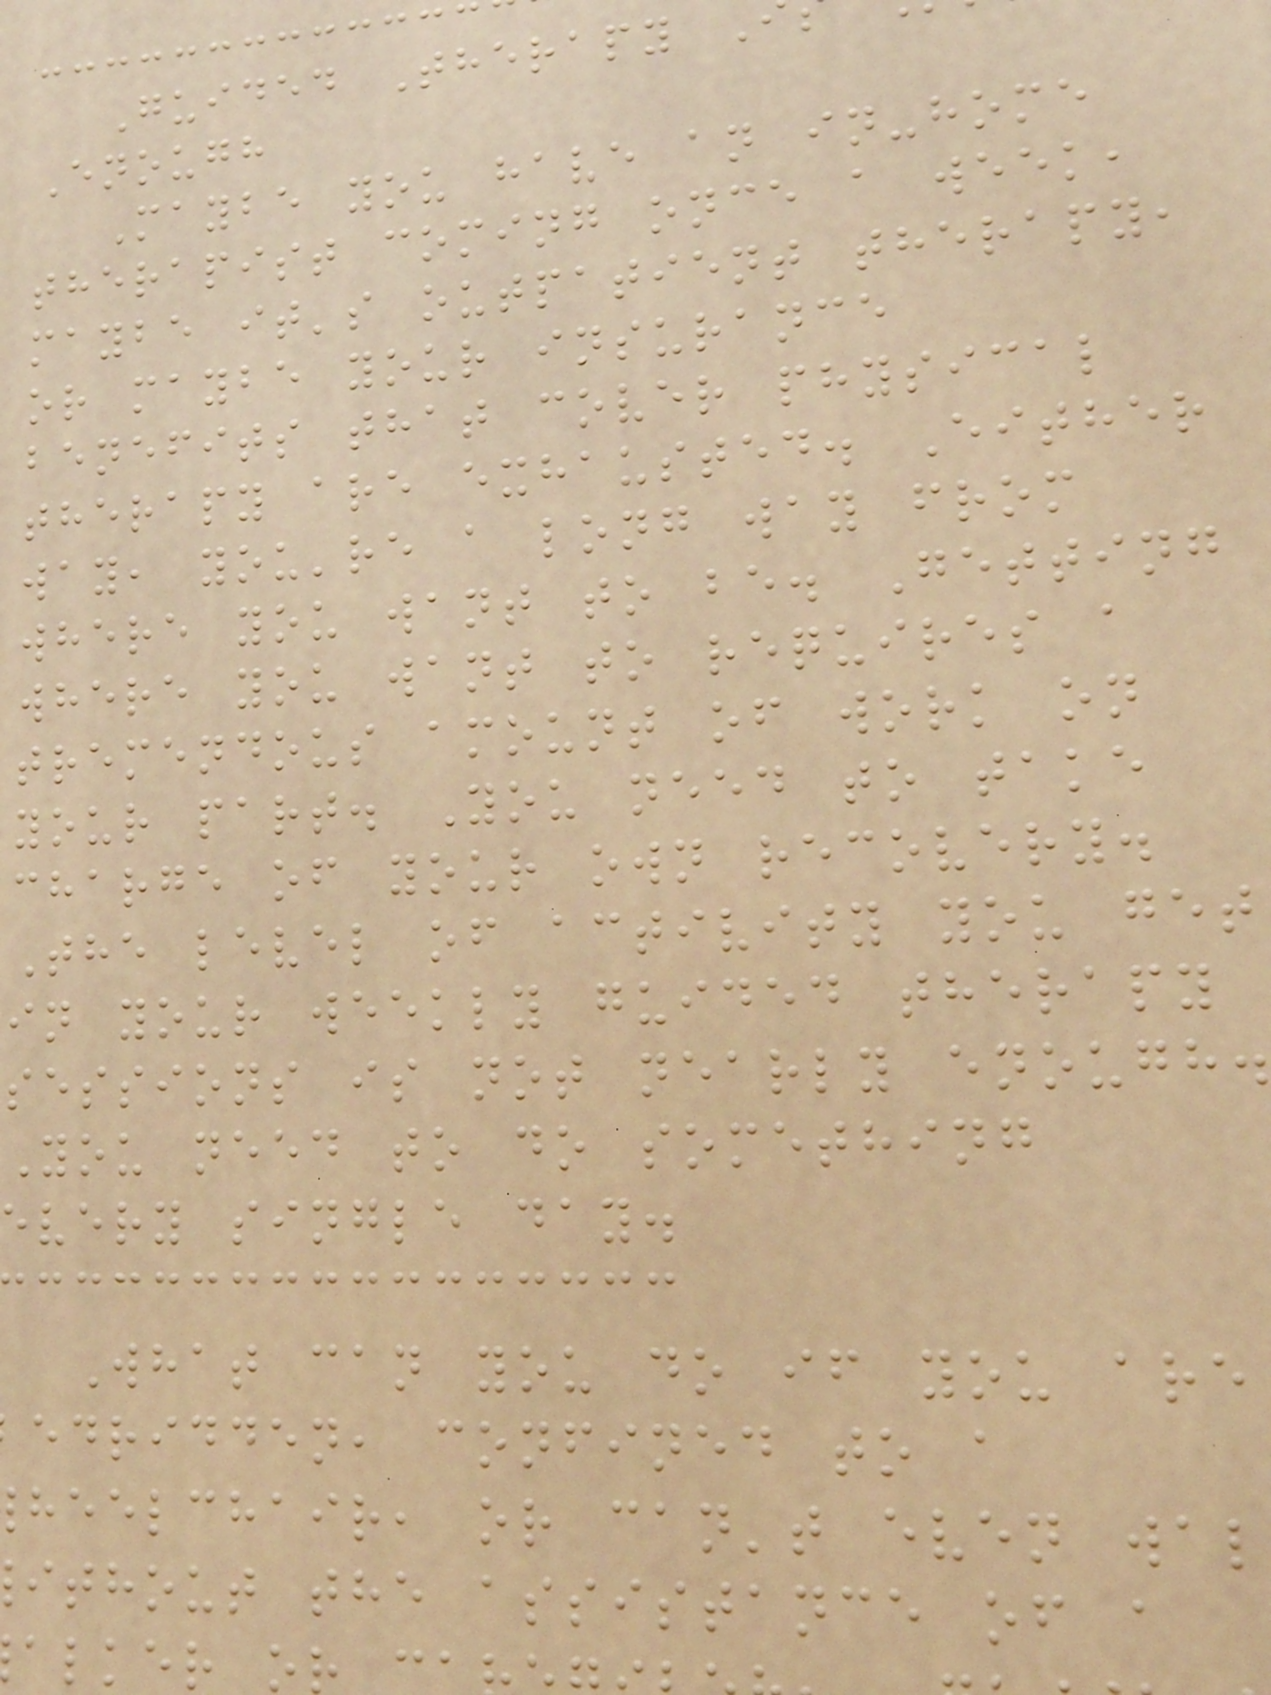Guided Therapy
Enough
Maybe you have an in-home
therapist coming once a week,
maybe it's outpatient therapy,
or maybe your insurance
benefits that cover physical
therapy are exhausted. Either
way, you're a long way from
where you want to be. Getting
where you want to requires a
tremendous amount of work on
your part. You need to take
charge of your own recovery.
The level of activity you get
in your weekly guided therapy
sessions is not nearly enough.
You need to do something
every single day.
What can you do if you are
edridden, confined to a
heelchair, or can't even wal
ithout the assistance of a
